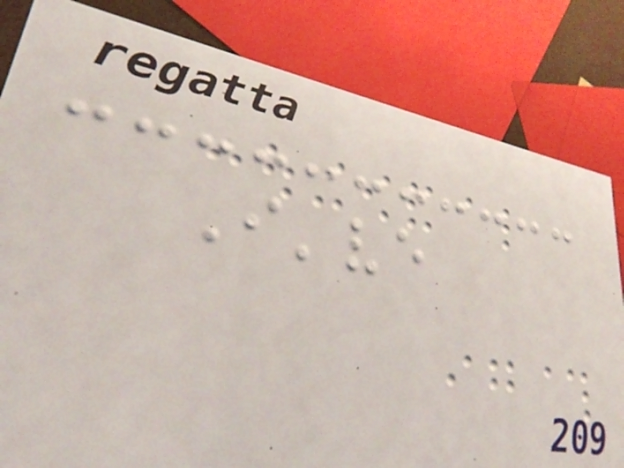I've
